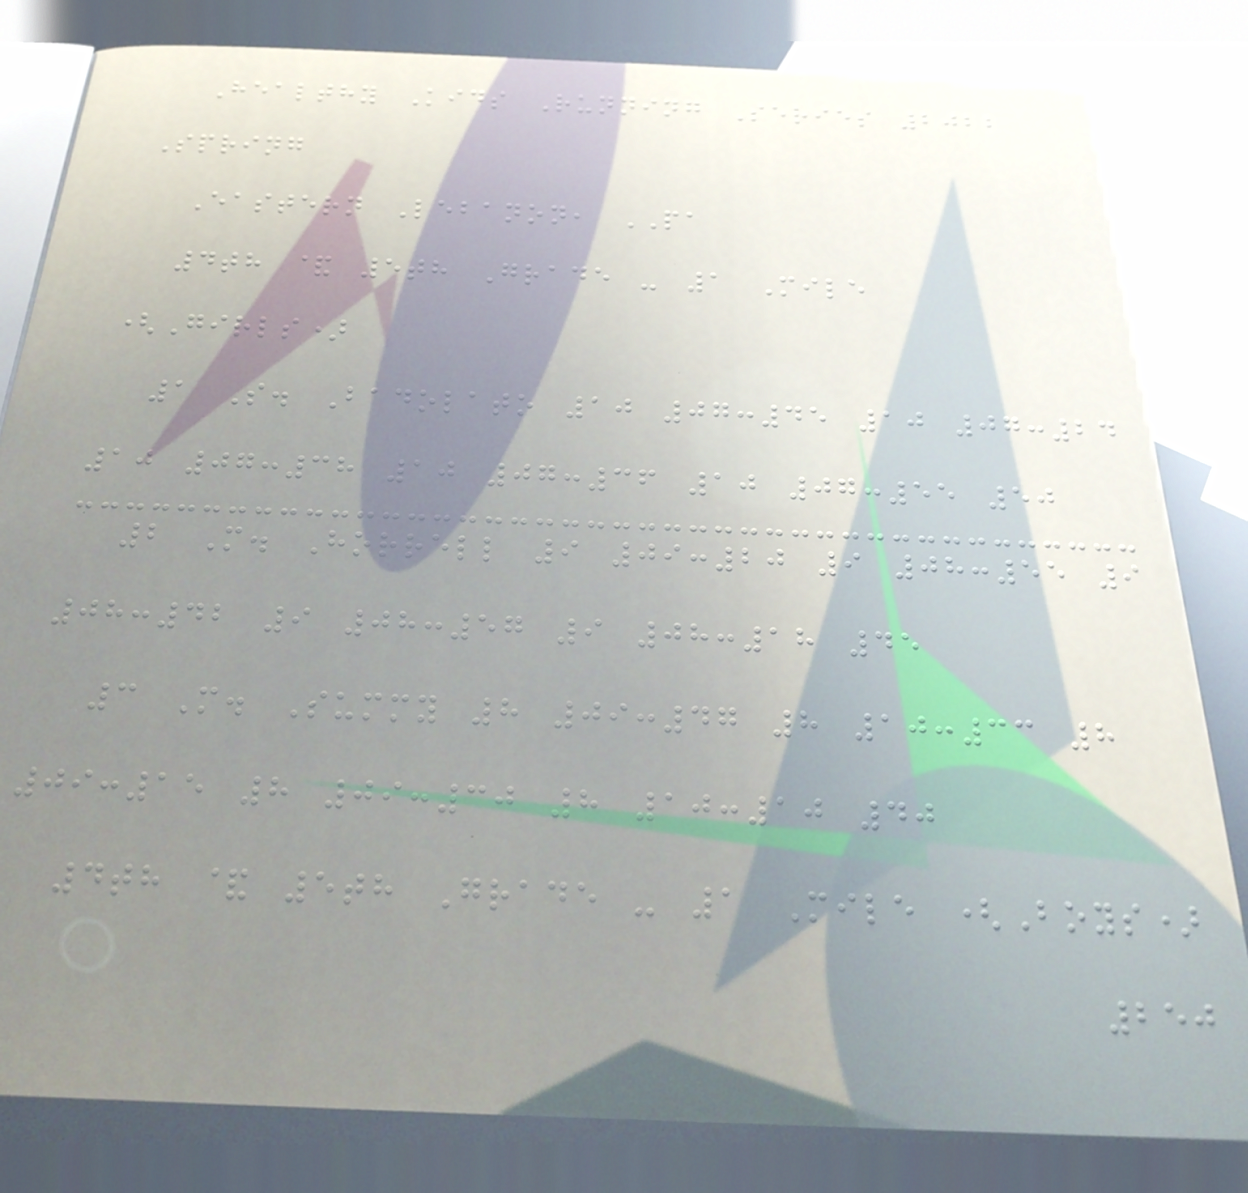Healthy Kids Running Series 2022
Spring
Eastern Lebanon, PA
4th & 5th Grade - 1 Mile
(Girls)
1 S. Badolato 10 07:45 10 07:24
10 07:38 10 07:36 10 07:55 50
2 M. Horrell 9 09:20 9 08:55 9
08:42 9 08:57 9 08:18 45
3 M. Summy 8 09:47 8 10:33 8
09:15 8 09:30 8 10:10 40
4th & 5th Grade - 1 Mile (Boys)
250
